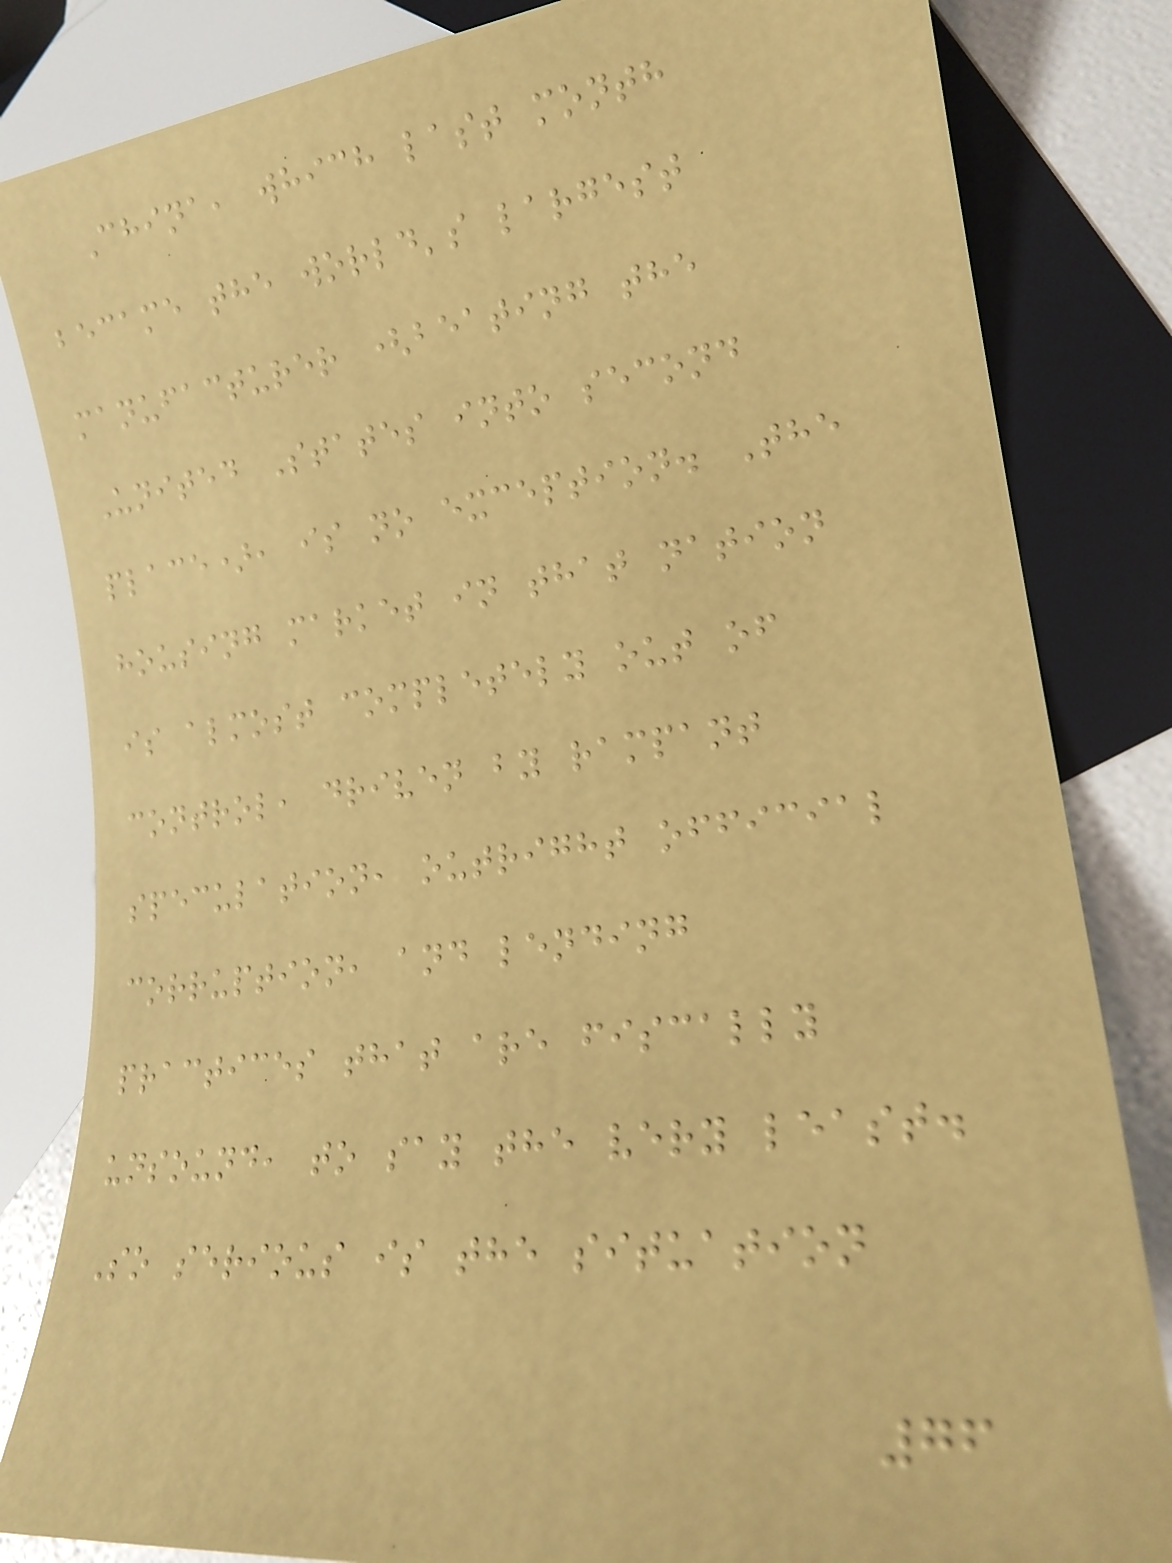China, which last month
became the world's largest
manufacturer (beating the
United States into second
place), is no exception. The
housing market in that nation
is almost completely out of
control, driven by rampant
speculation, outright official
corruption, and lending
practices that are fiscally
unsound, to say the very least.
So serious is the situation
76
